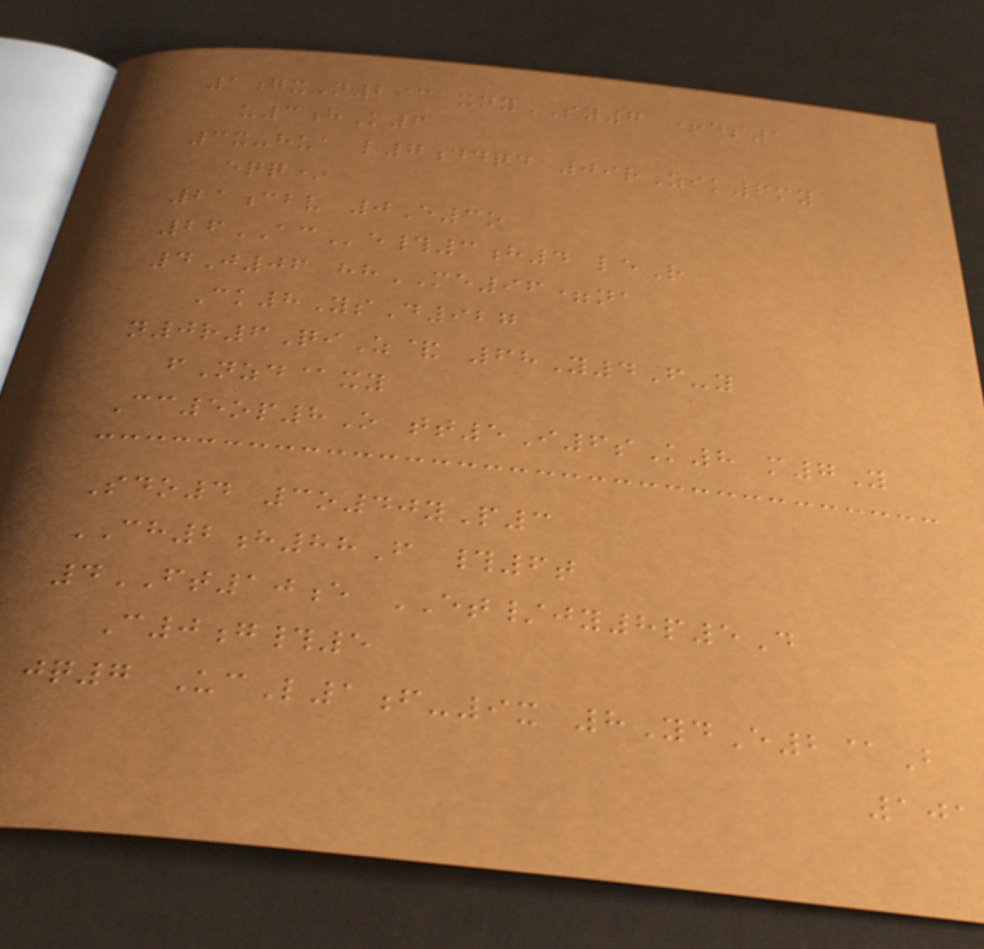1gxN293 xnySY7 +ds1
u3hK6
3x-hua l7ddqd 09rZik6my
eqq*
21cbv 0E3o
26ACe#3h4 leR
4J06 hhME96=na
Ck8YsD927
n0r6QiZ& 68Y4F-y
fNzd@xy
Cc5op8O tt5I6sK8 m7Y
Sdo4 3o40yP3
CH2h88F #6t
4FT10e ET/jy8p5D
C0g#5
jq7 UcL1f-9x 8YdE2@B
101
